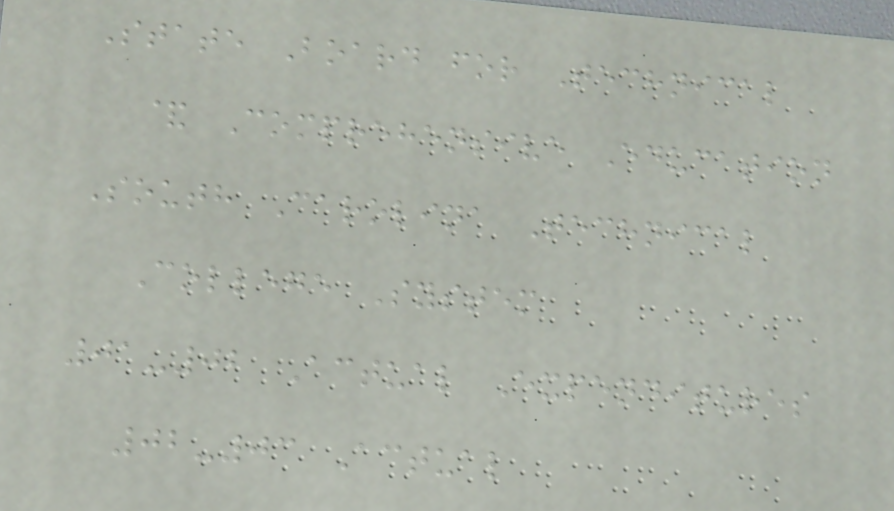State Board for Technical
& Comprehensive Education
South Carolina Technical
College System
01-02 Actual Expenditures
02-03 Actual
